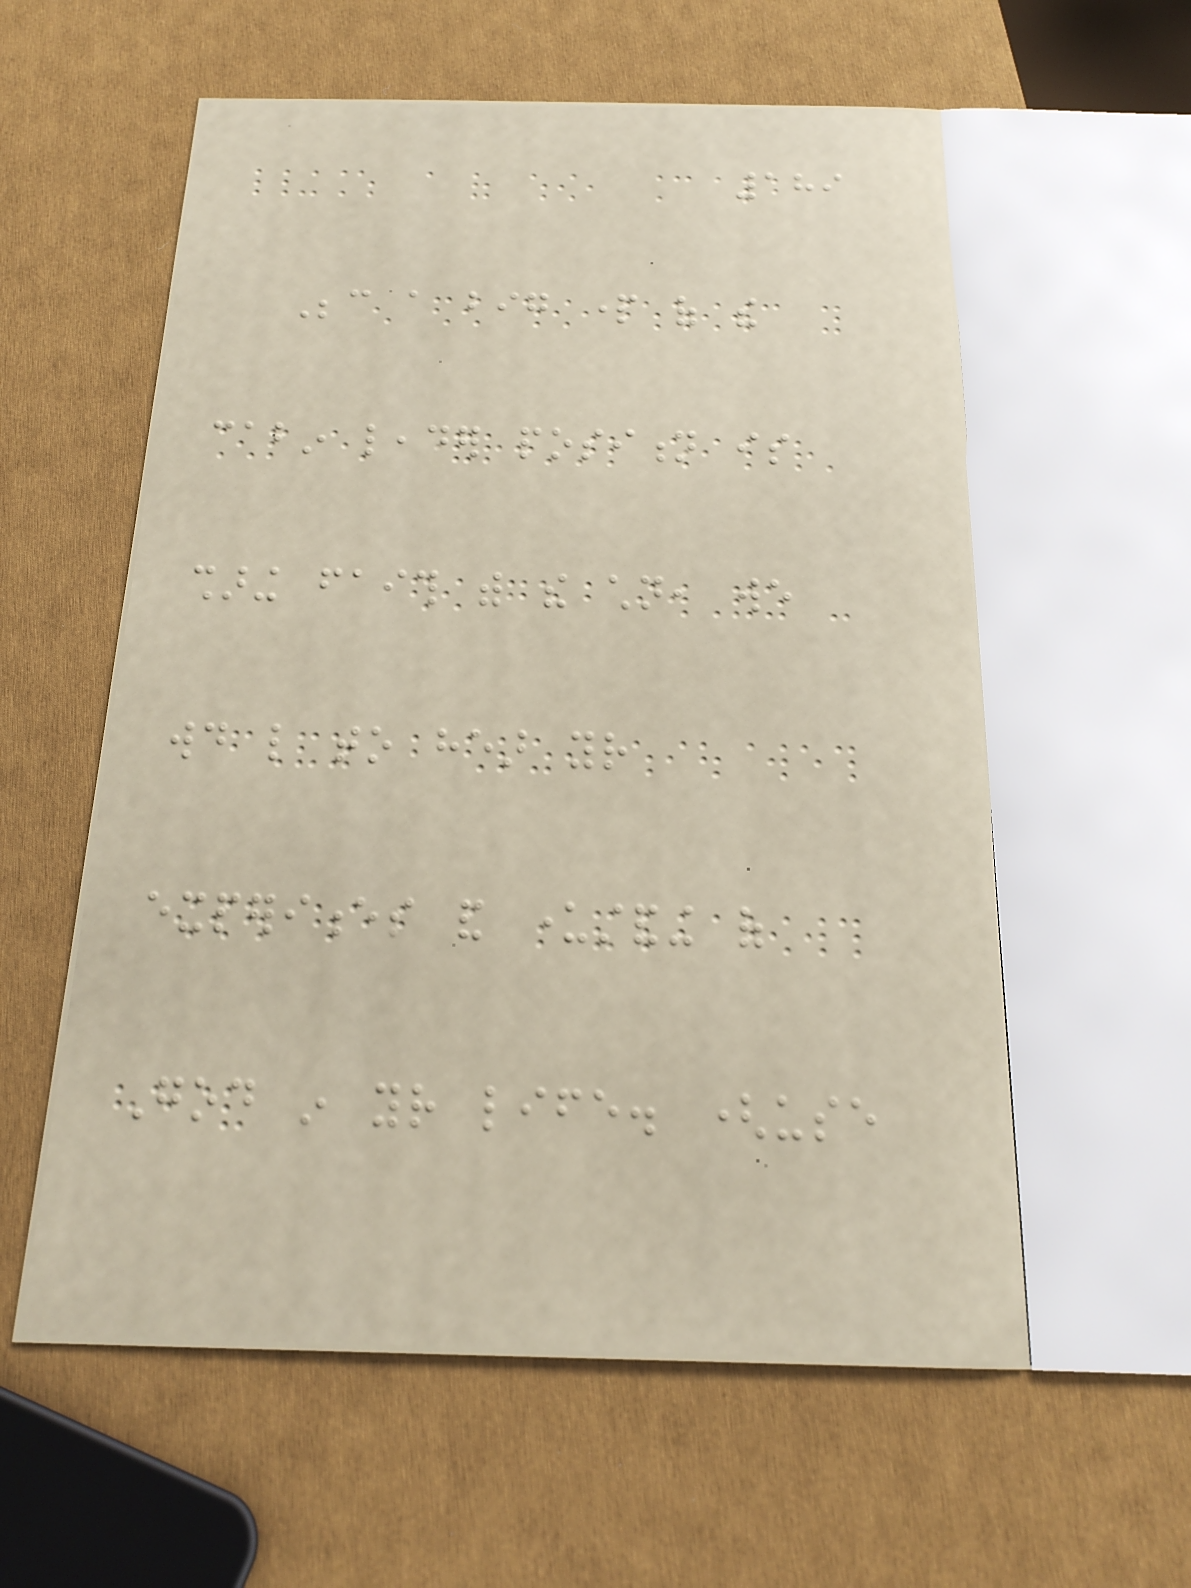189
Because a big part of the
cabin leader position is
sharing faith with the children, we
would like to hear your
experiences and understanding of
God in your life. (use
